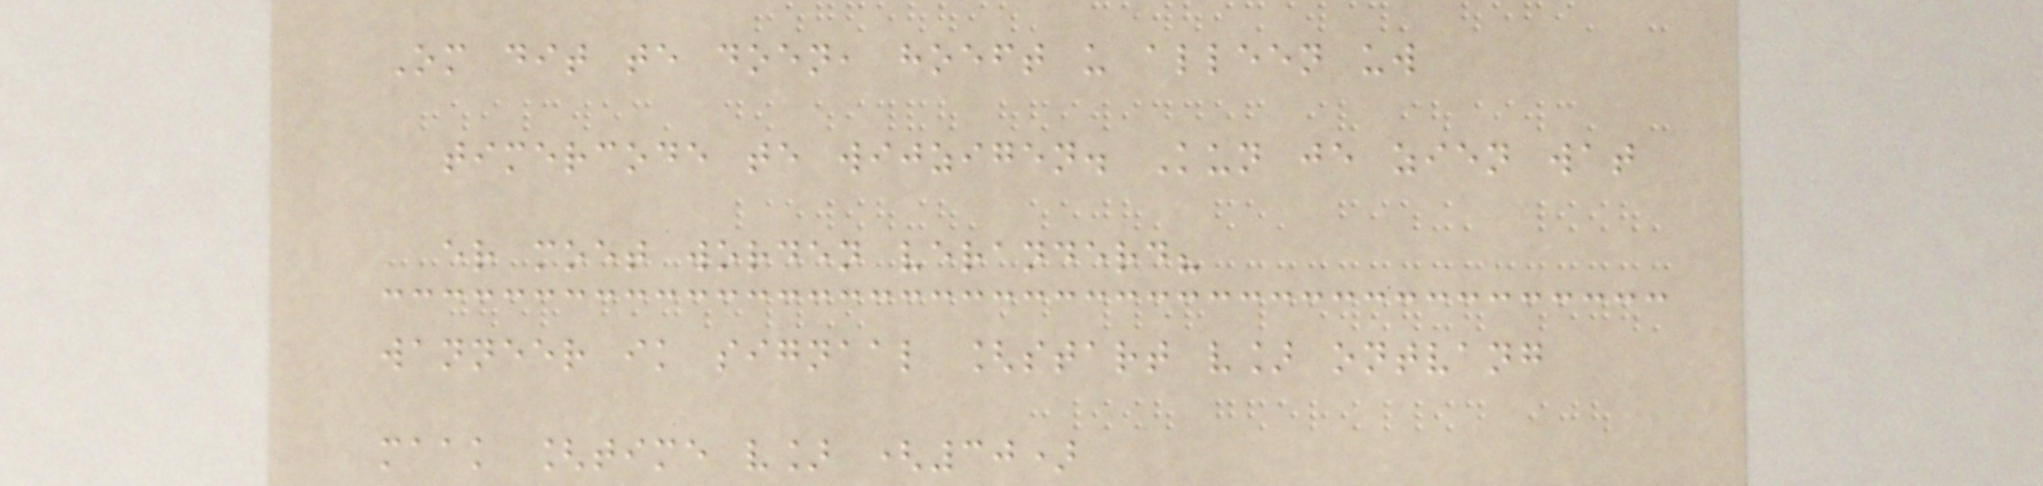Om dit te doen, hoeft u alleen uw
timercode te wijzigen. Kun je zien wat
er moet worden veranderd?
wanneer ik signaal [start v] ontvang
maak [time v] (30)
